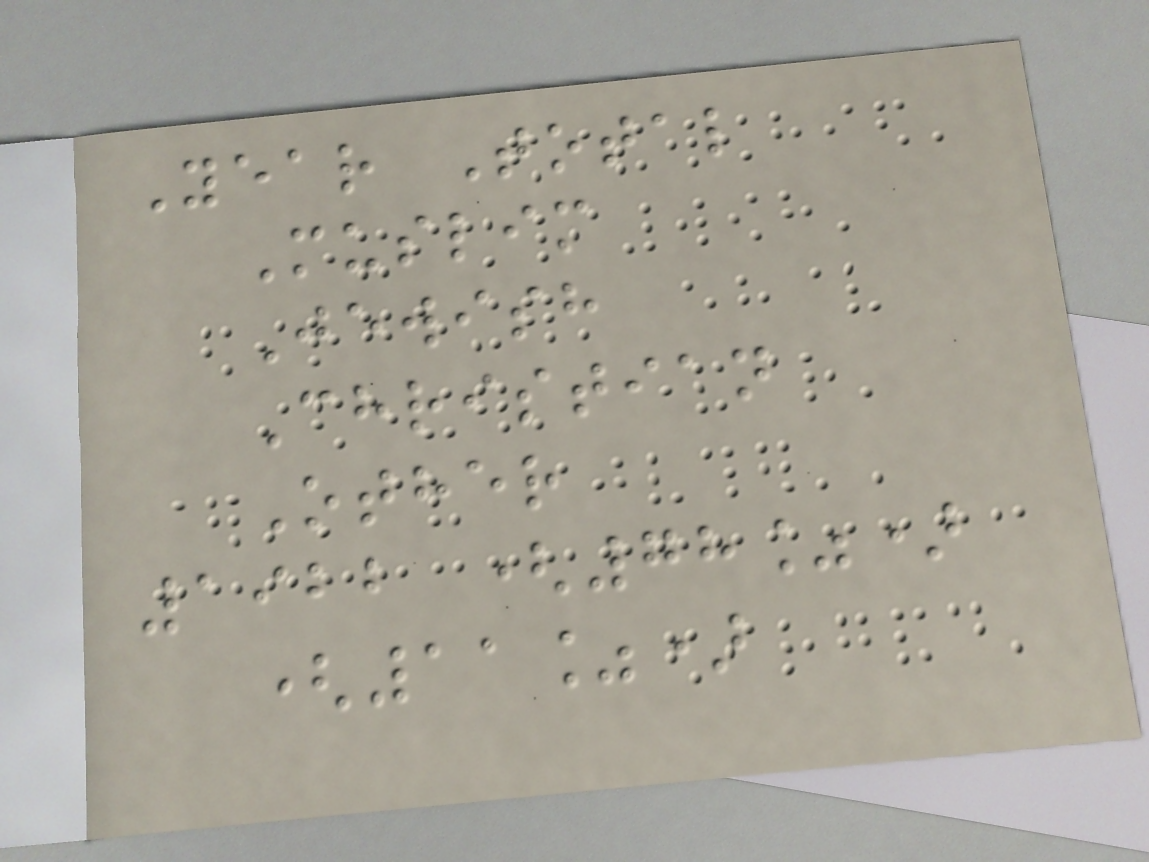Year Total
Muslim
Jewish
Christian
Other
1922 (78%)
(11%)
